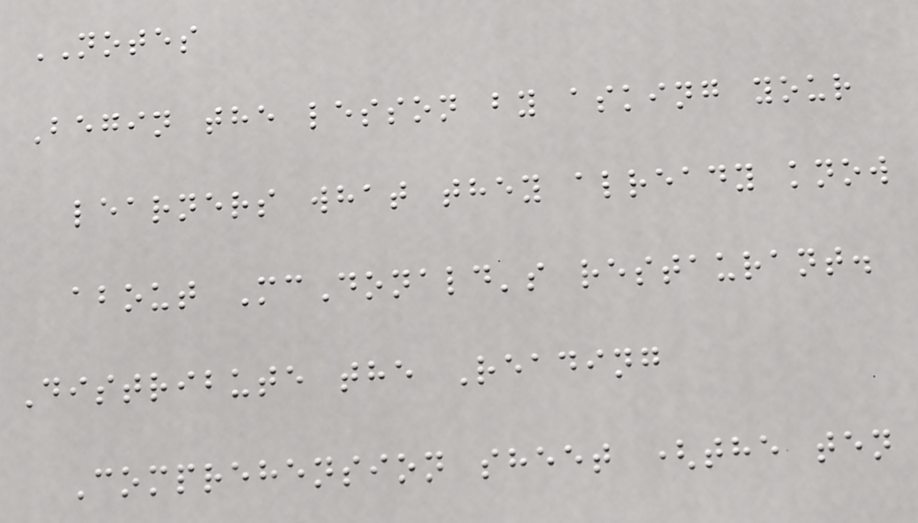NOTES
Begin the lesson by asking your
learners what they already know
about McDonald's restaurant.
Distribute the Reading
Comprehension sheet (the ten
